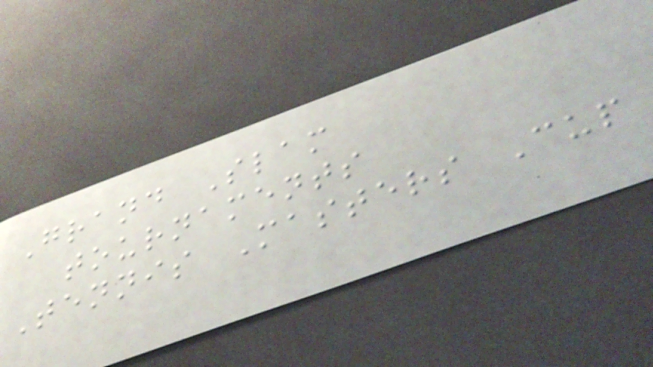Grand Slam
tournaments
Tennis Masters Cup
